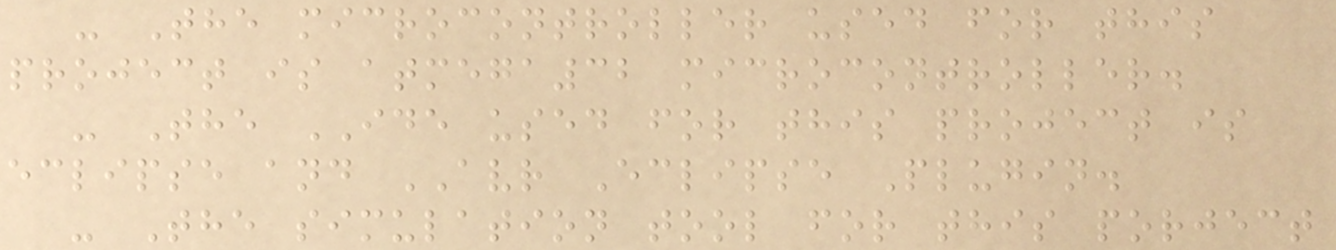- The microcontroller used for this
project is atmega32 microcontroller.
- The IDE used for this project is
eclipse and AVR Eclipse Plugin.
- The simulation tool for this porject
